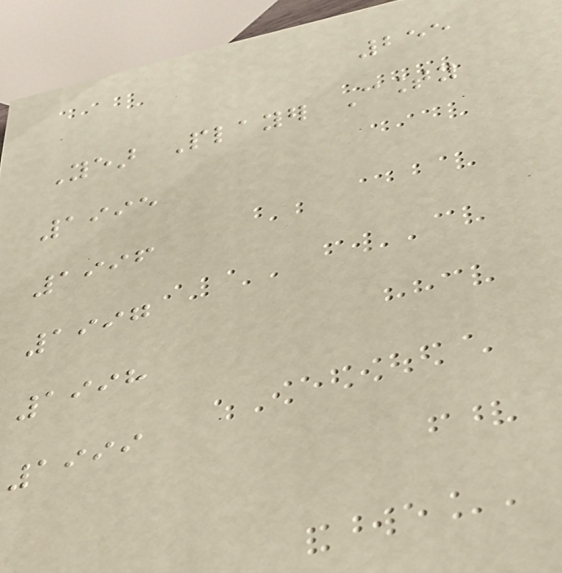255
Year Player County
1995
1996
1997
1998
1999
